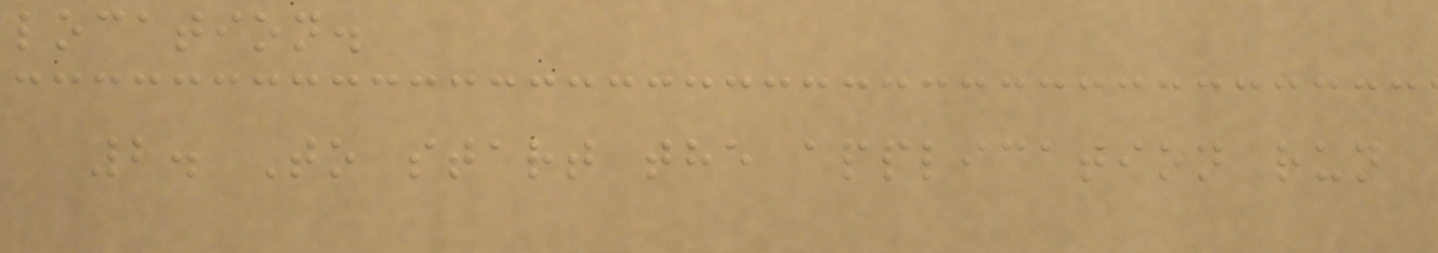location.
2. To start the application run
